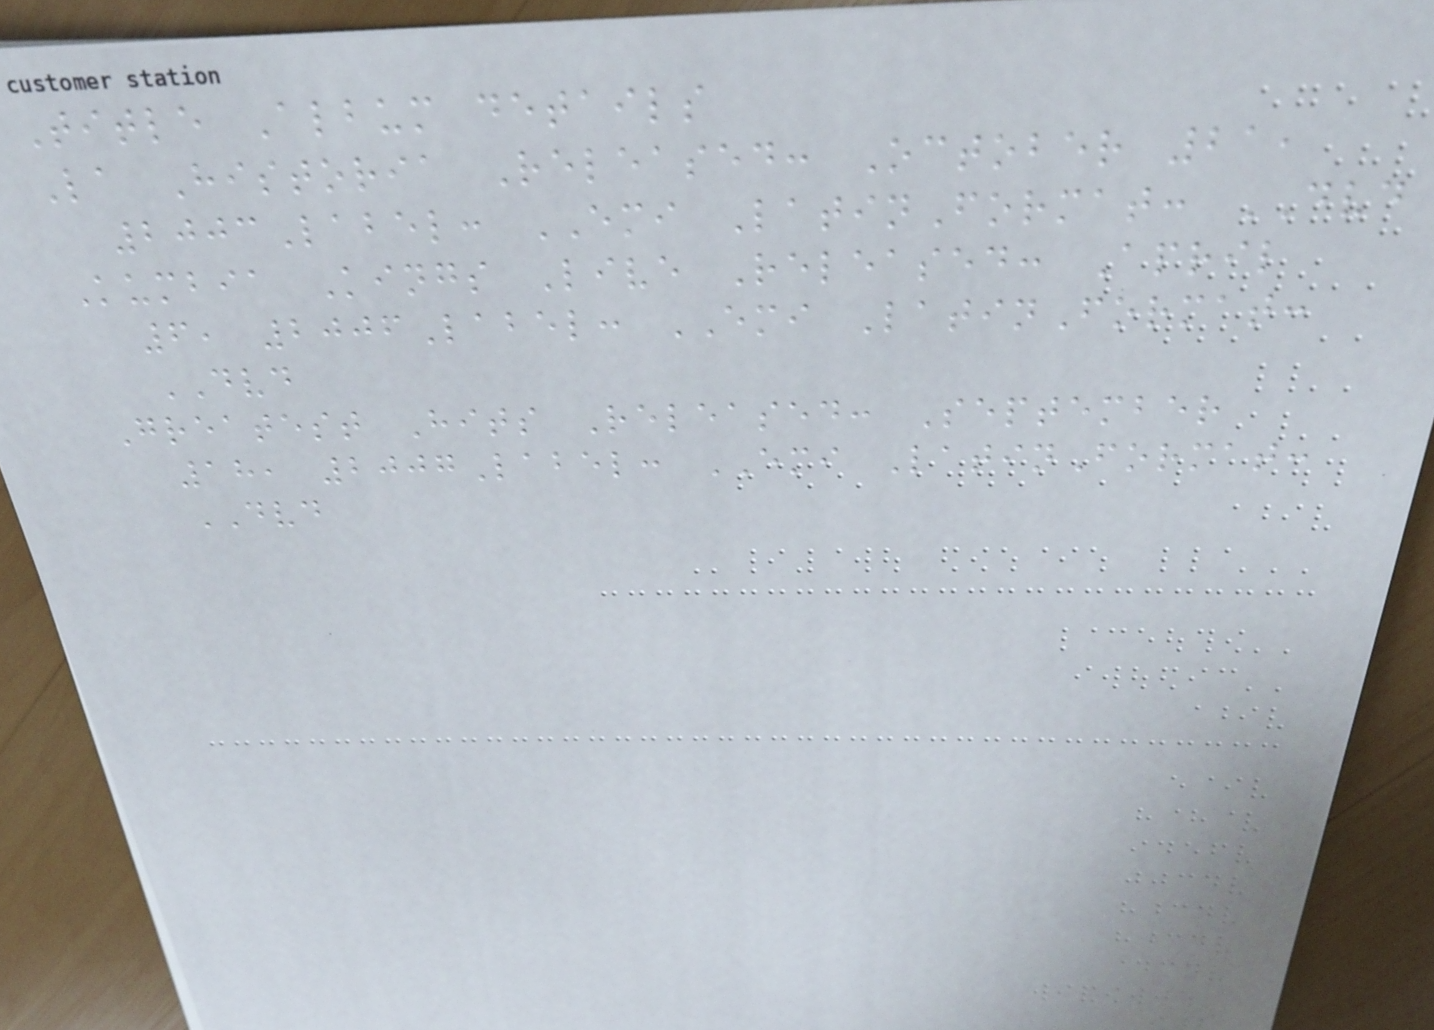Title Album details
La Historia Released: October 21,
2003Label: EMI LatinFormat: DVD
Kumbia Kings Live Released: April
6, 2006Label: EMI LatinFormat:
DVD
Greatest Hits Released: September
18, 2007Label: EMI LatinFormat:
DVD
